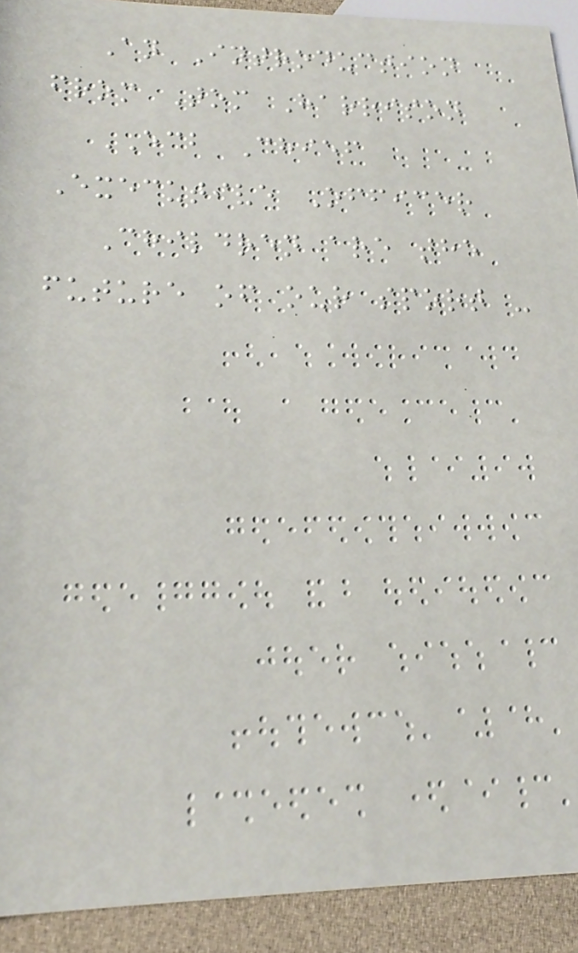An Introduction
from Tom Harrison
ECB Chief
Executive Officer
Children are the
future of our sport -
